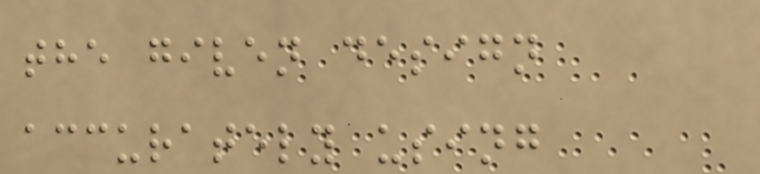the given design
accurately using
